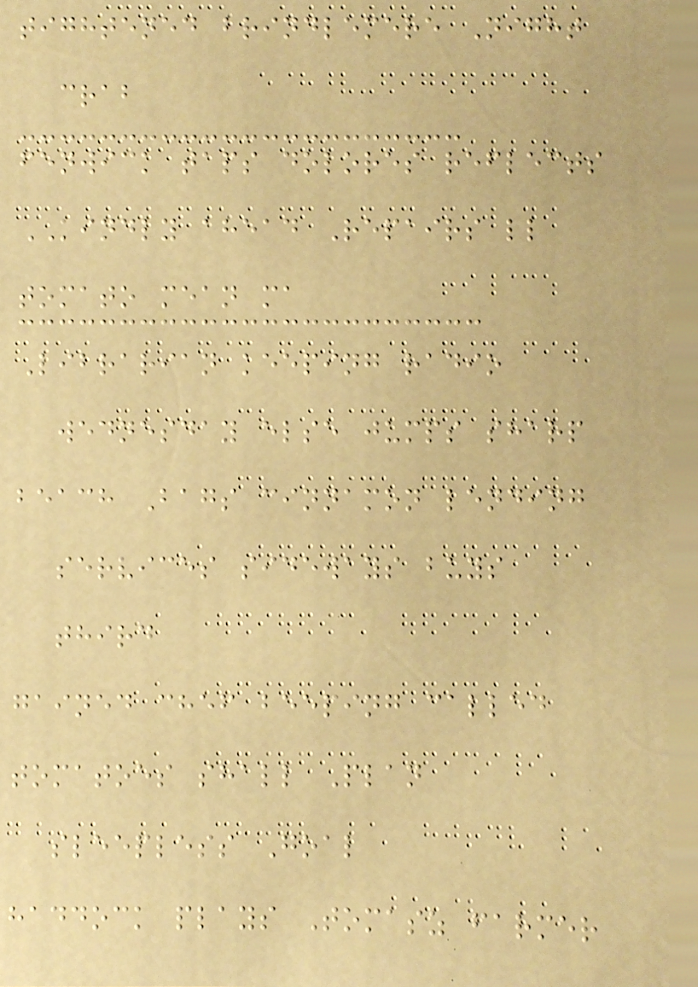tightened brindlemere Night
crab
fenwick taps dolores reflects
KINDLY ahead Repairs ll
tomato mean ma
Librarian keeping radio
wednesday else jumps sharp
beach Bags cinnamon lending
services sideways buys
third
gained chef beeping called
tomatoes shall Plan
sleepless Goal
haddock plays Tomasz farmer
